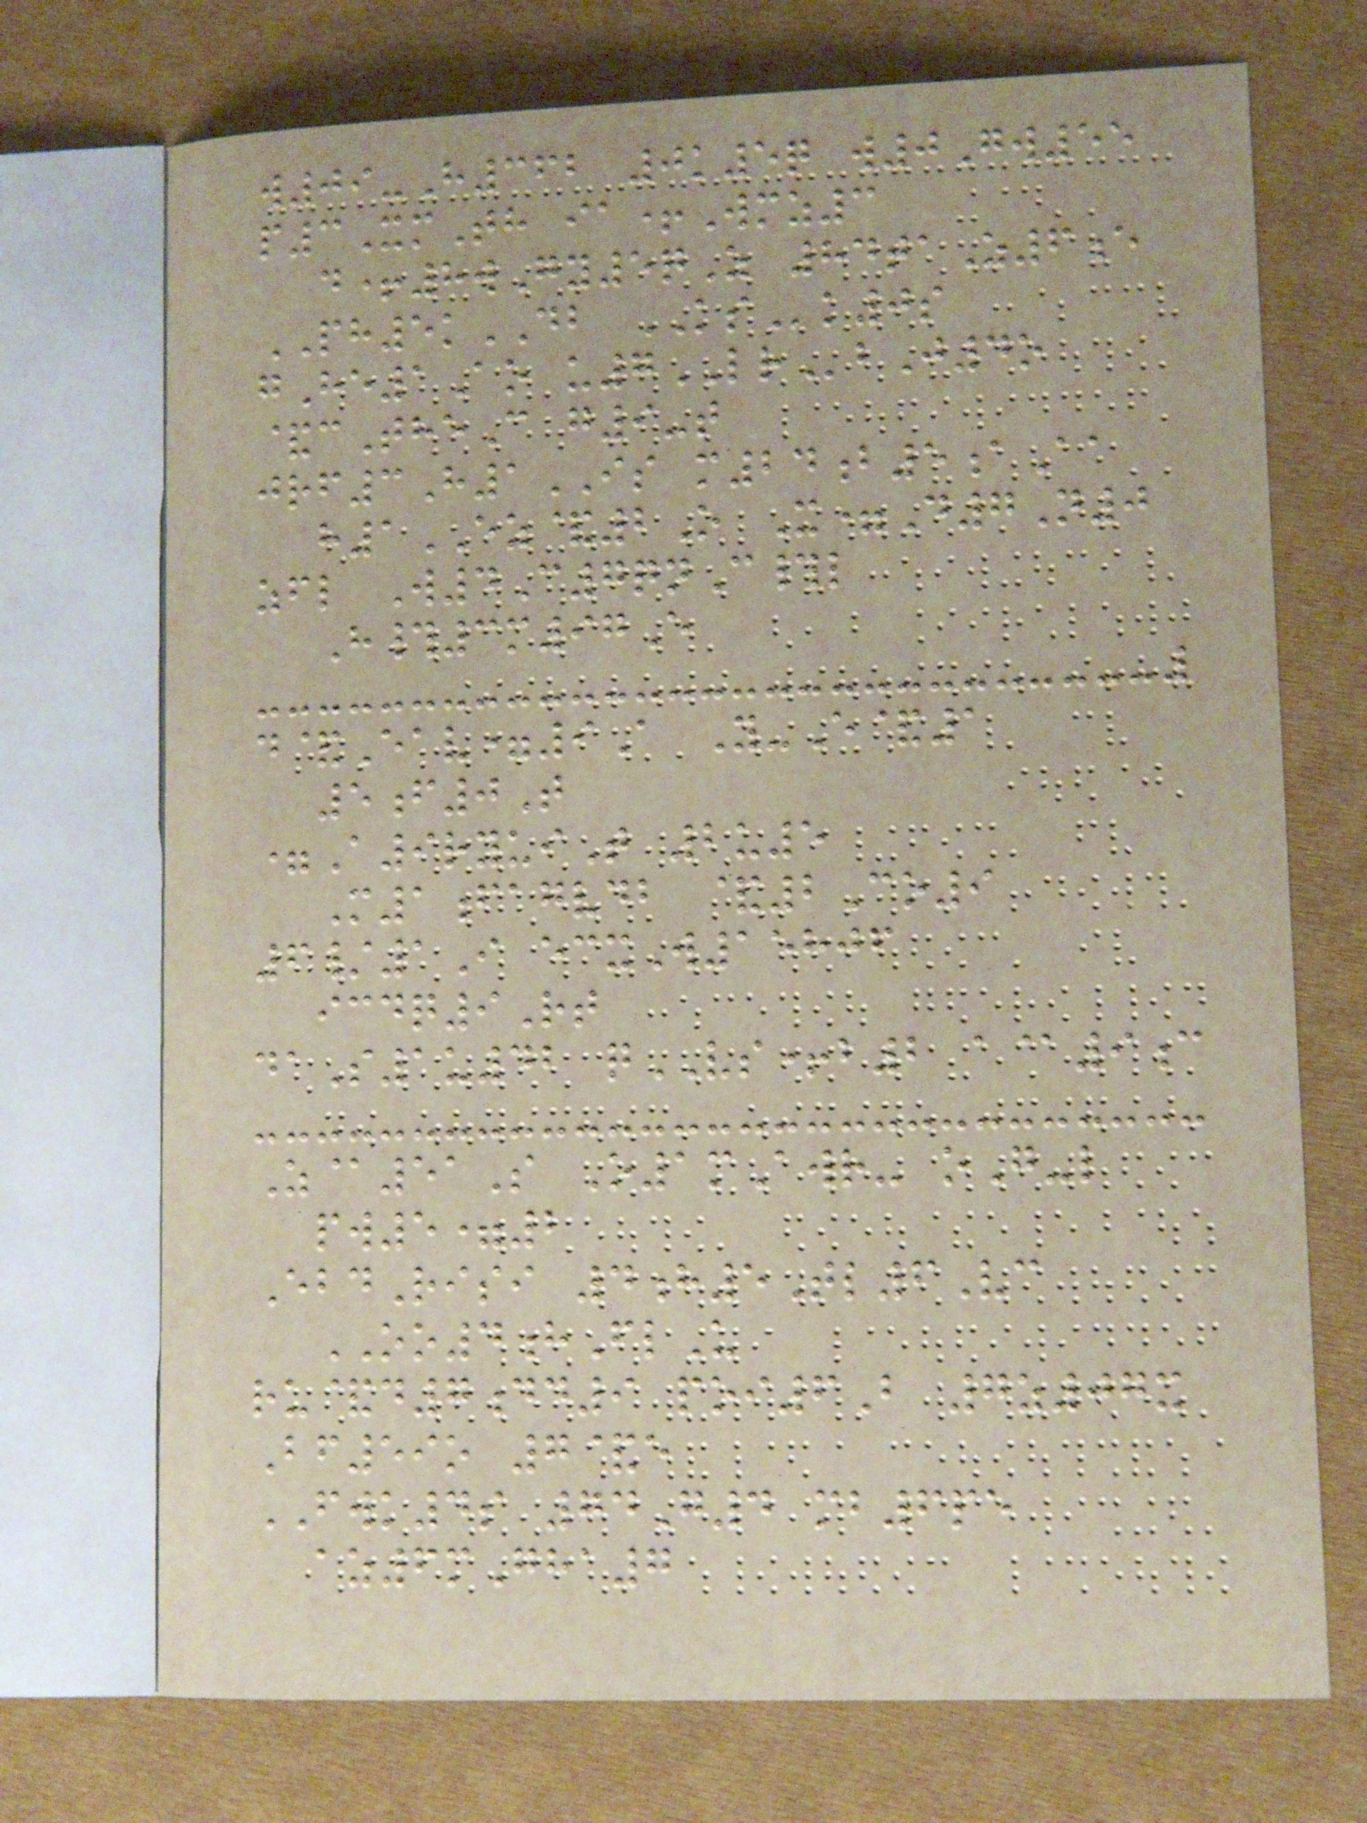w09-H362 0k5q w0Gw55
p3XmTh ia+Wmz3
d+8wGy5qZ 84taZ6e
PH5kDB KSk0s
gHe1Ao u7LRbJ4o
&cTheC g9-t
jrf3H1IS m24b5aAa
h1EZ&2O X=D7N0
zfl W4C7qnC#l
H#3m97E
d&Eav=9A Y-E&1
5f0T
=A9ryuiT 2u5
M1fagvdb &2Co9
6/1I ecxW15806
icdq9Rt
daS1u42 qVS+b2 a@9c
Z@51S O1mAwr- oG-l
pw5=2
EbdRisi 4h5Tl6Vc
OO4hFlU
ru&d7dd9 poi6B 7z07x
Bf59o 7&e
FWK4s 74G4 mb6pe
az6mGha7
